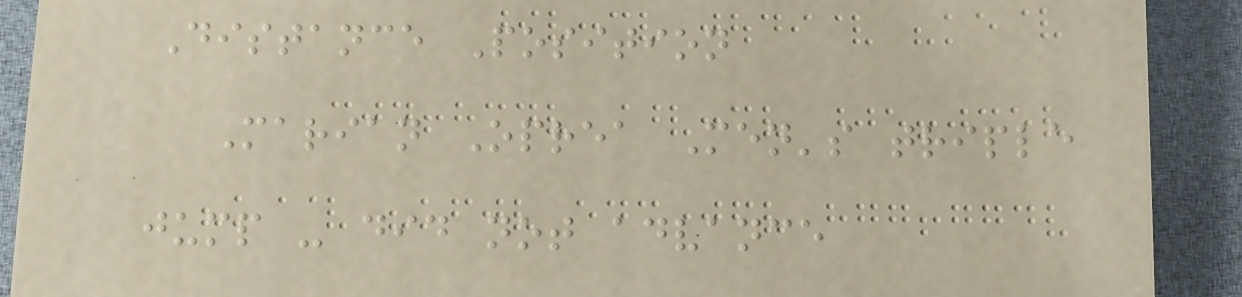Distance Position
Marian Oprea Men's triple
jump - did not advance
